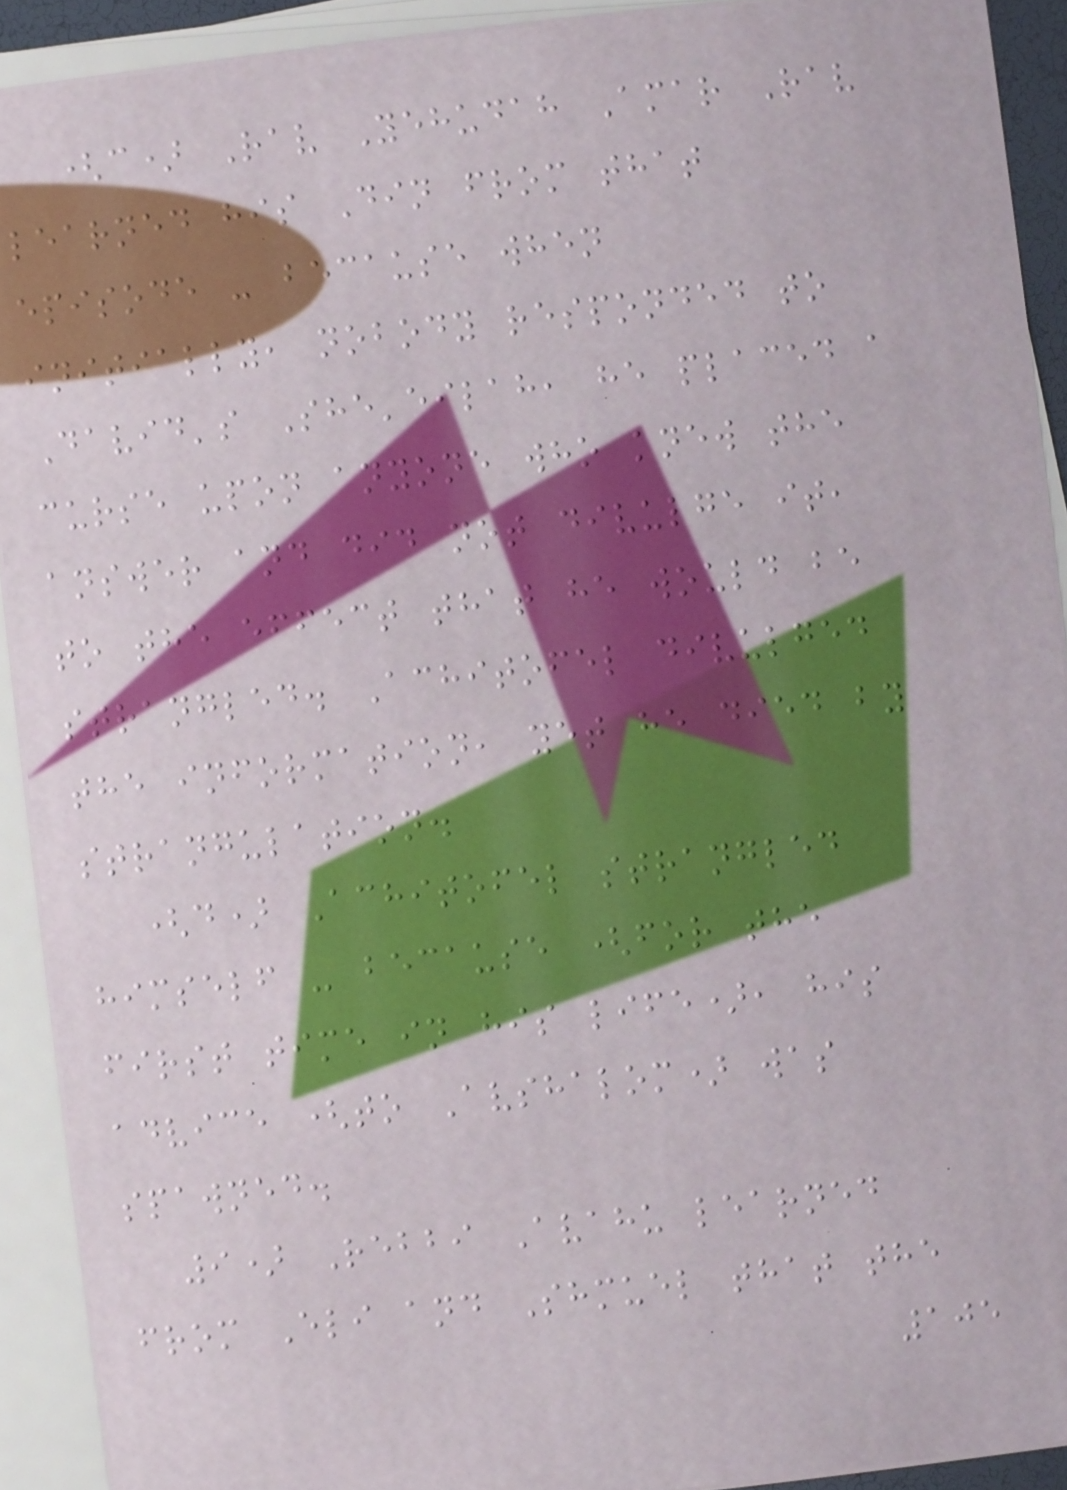(c) Rav Yehudah Amar Rav
learned his Din from that
episode - because when
initially, nobody responded to
David's She'eilah, he placed a
curse upon anyone who knew the
answer and did not divulge it,
to the effect that he would be
strangled. Achitofel divulged
the information, yet he died by
strangulation.
(d) Achitofel strangled
himself - because (for the
first time in his life), his
advice (to Avshalom) was
spawned.
9) Rebbi Avahu learned
from Eli and Shmuel that the
105
